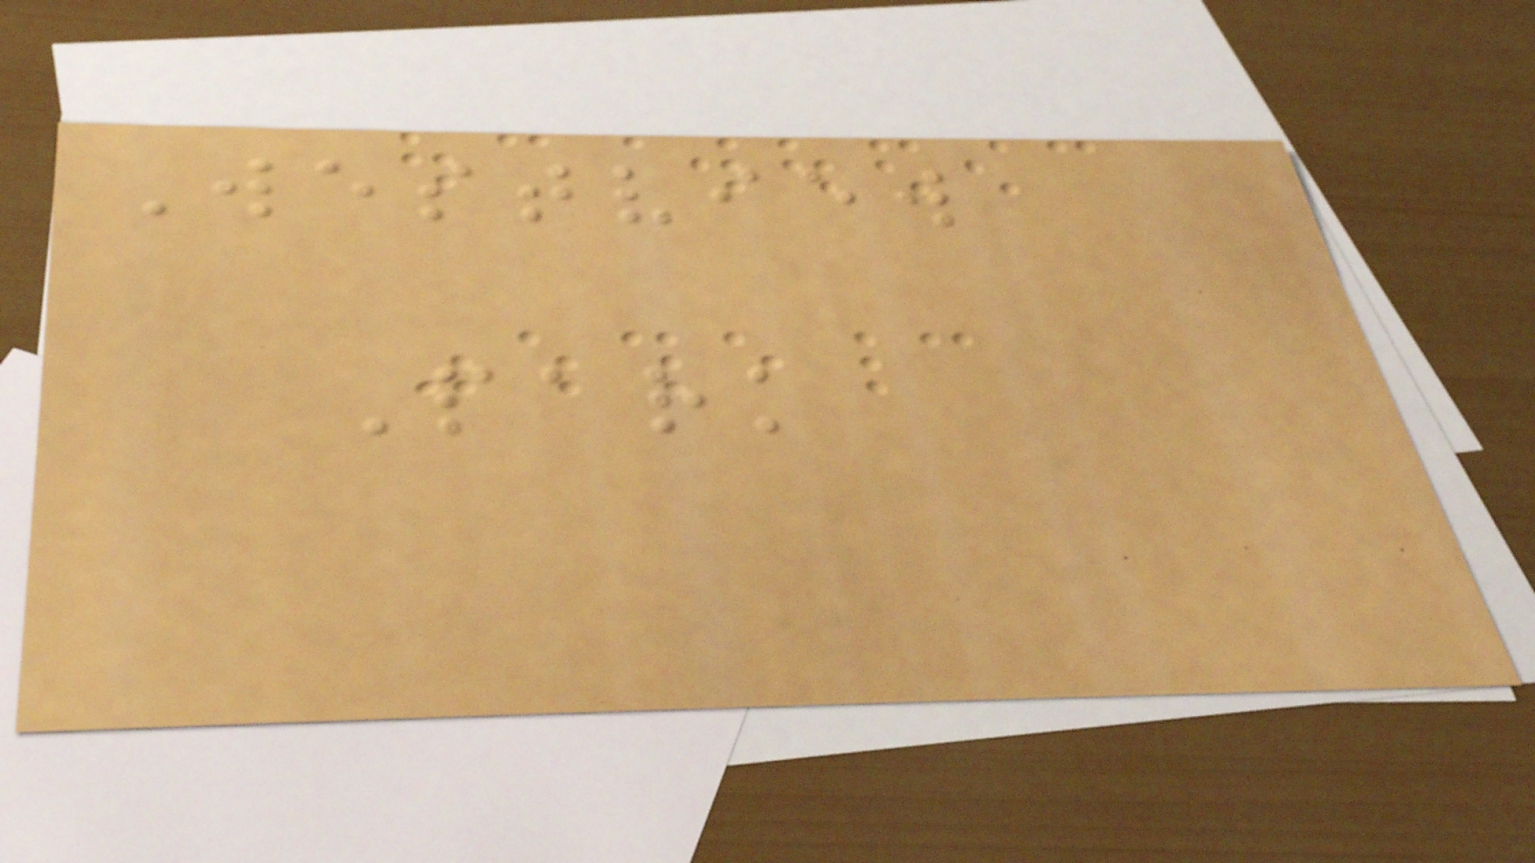Westview
Park
